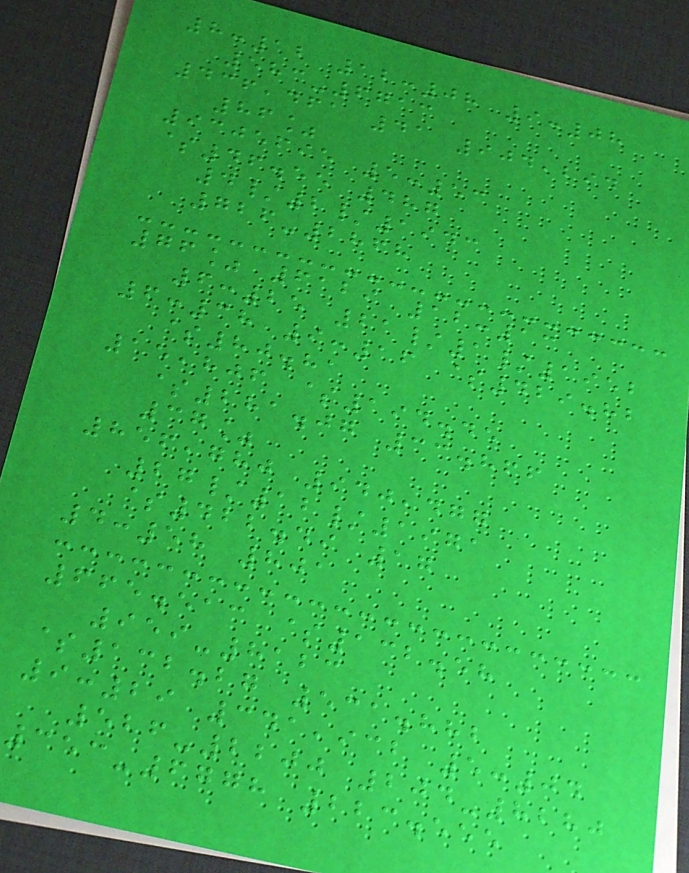8:12 12:08 9:08
583-6713
436,461 41 904,294
86%
9305695 5:53
$46.55 487
4/2/1943
726-2868
76% 6129 12:13
6:25 21/1/1952
6:38 9:16 $429.82
$80.81
15,806 $194.45
$281.07 33.866
37%
856,780 940,477
27/12/1971
$422.49 17
4:58 801
665.513 $132.58
959-8123
$132.27 531.882
9:29 341,932 5:04
526-2200 204-8280
353-6778 223.555
